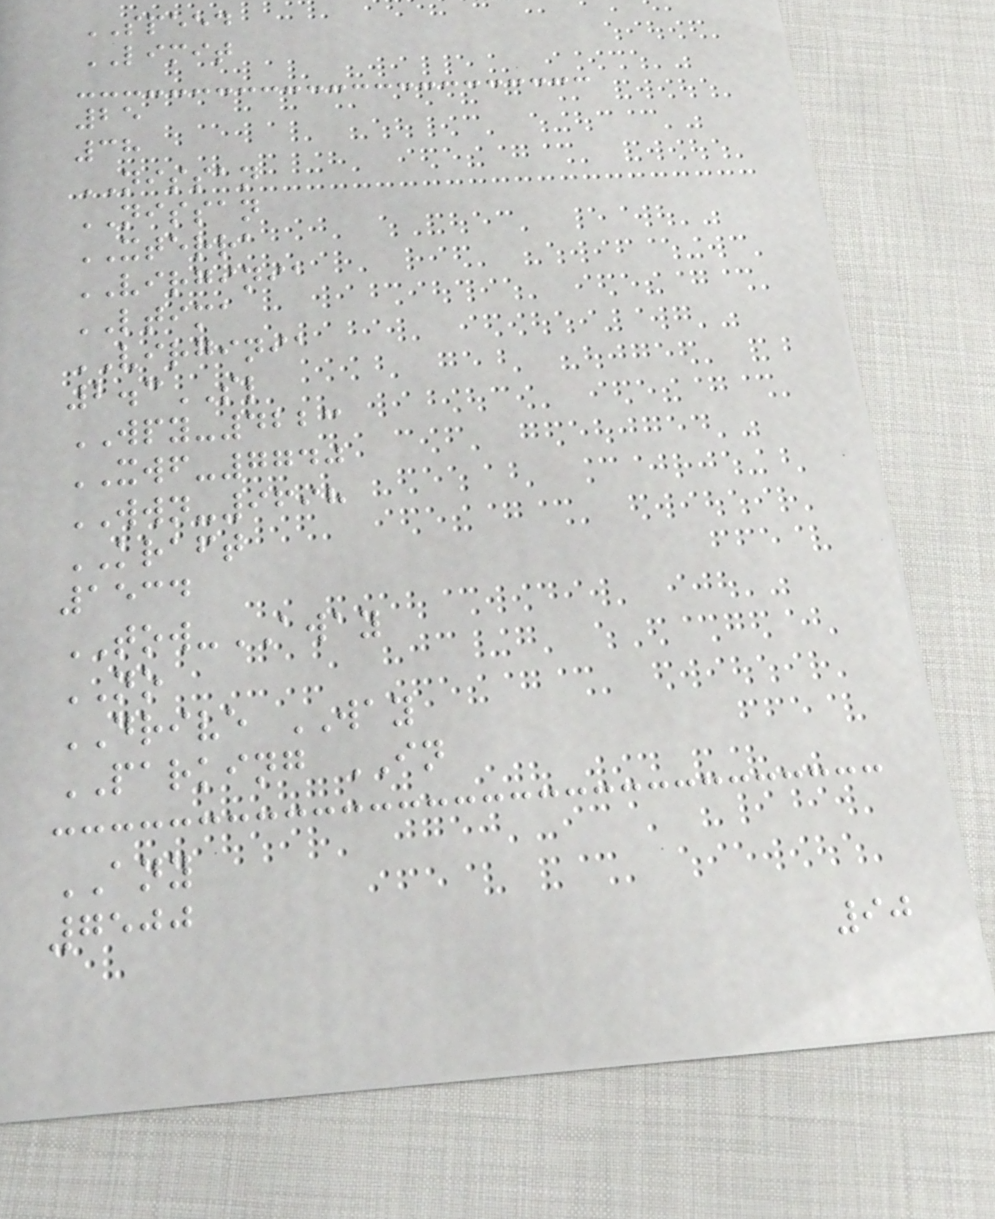SPEED
LIMIT
25
38
NISSAN
NISSAN
XTERRA
VIRGINIA
LTIMA
VIRGINIA
2.3SL
WPY-4223
XWF-7740
WWN-9698
KRAFT
1534
TOW-AWAY
NO
DRIVE WAY
PARKING IN
ANY
7500
90
